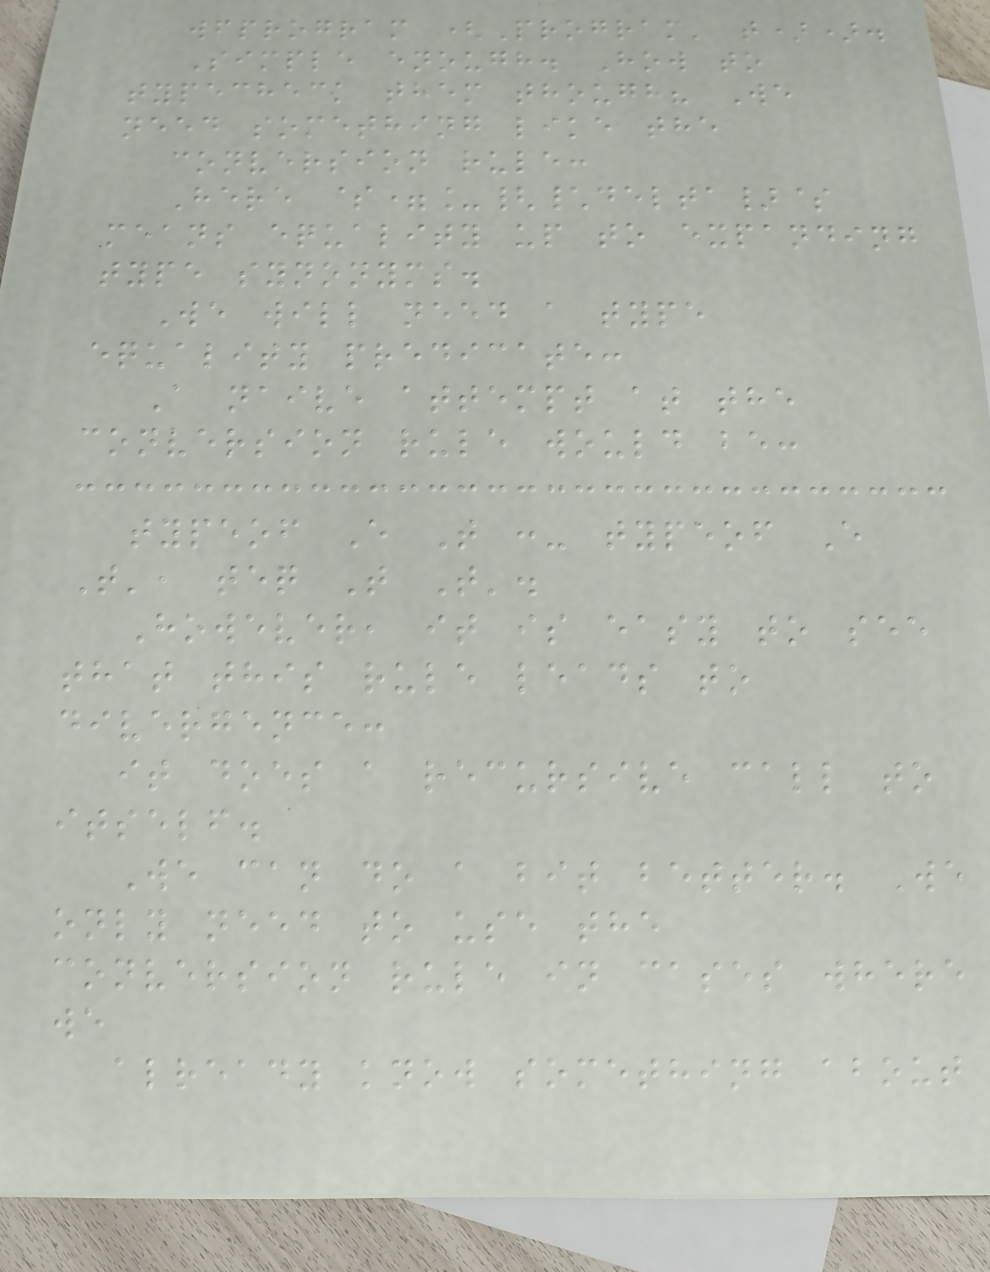wfprogram (Program' t)).
Simple enough. How to
typecheck them though? We
need something like the
conversion rule:
Here $=_{\delta}$
means equality up to expanding
type synonyms.
We will need a type
equality predicate:
A naive attempt at the
conversion rule would be:
typeof E T :- typeof E
T', teq T T'.
However, it is easy to see
that this rule leads to
divergence:
it does a recursive call to
itself.
We can do a bit better. We
only need to use the
conversion rule in cases where
we
already know something about
